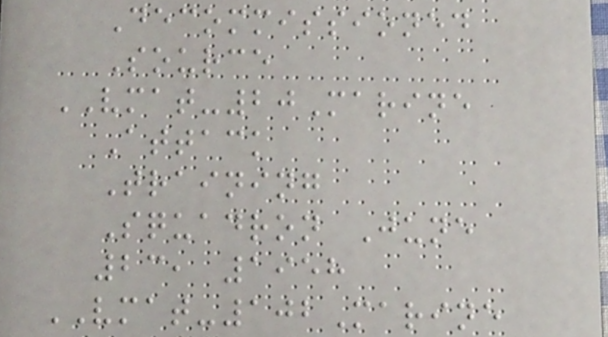Decommissioned
Source
VMAT-20Marine
Attack
Training
Squadron June
23, 1958
VMAT-102Marine
